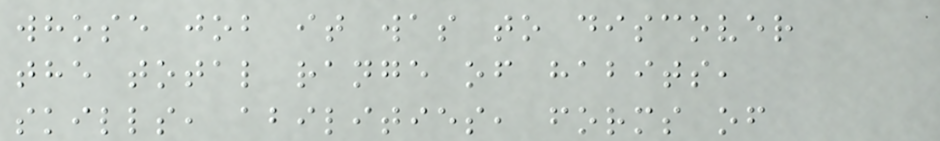whose job it was to discover
the total range of habits,
skills, abilities, forms of
